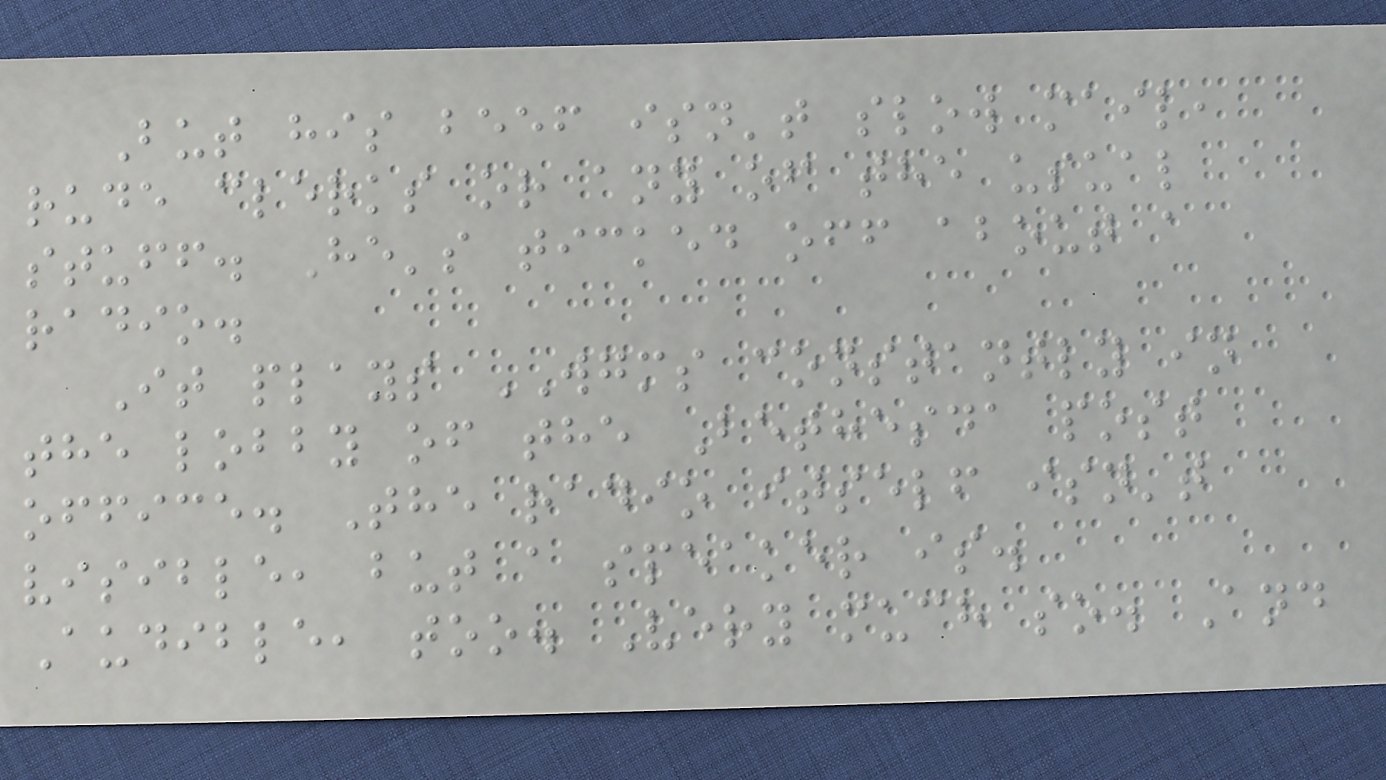But his beef isn't slow mail,
rude clerks or any of the usual
stuff. He's ticked off about a
radio.
It plays WGMS constantly in
the lobby of the Bethesda post
office. The radio itself isn't
visible, but a speaker is.
Audible, too. Very much so. And
